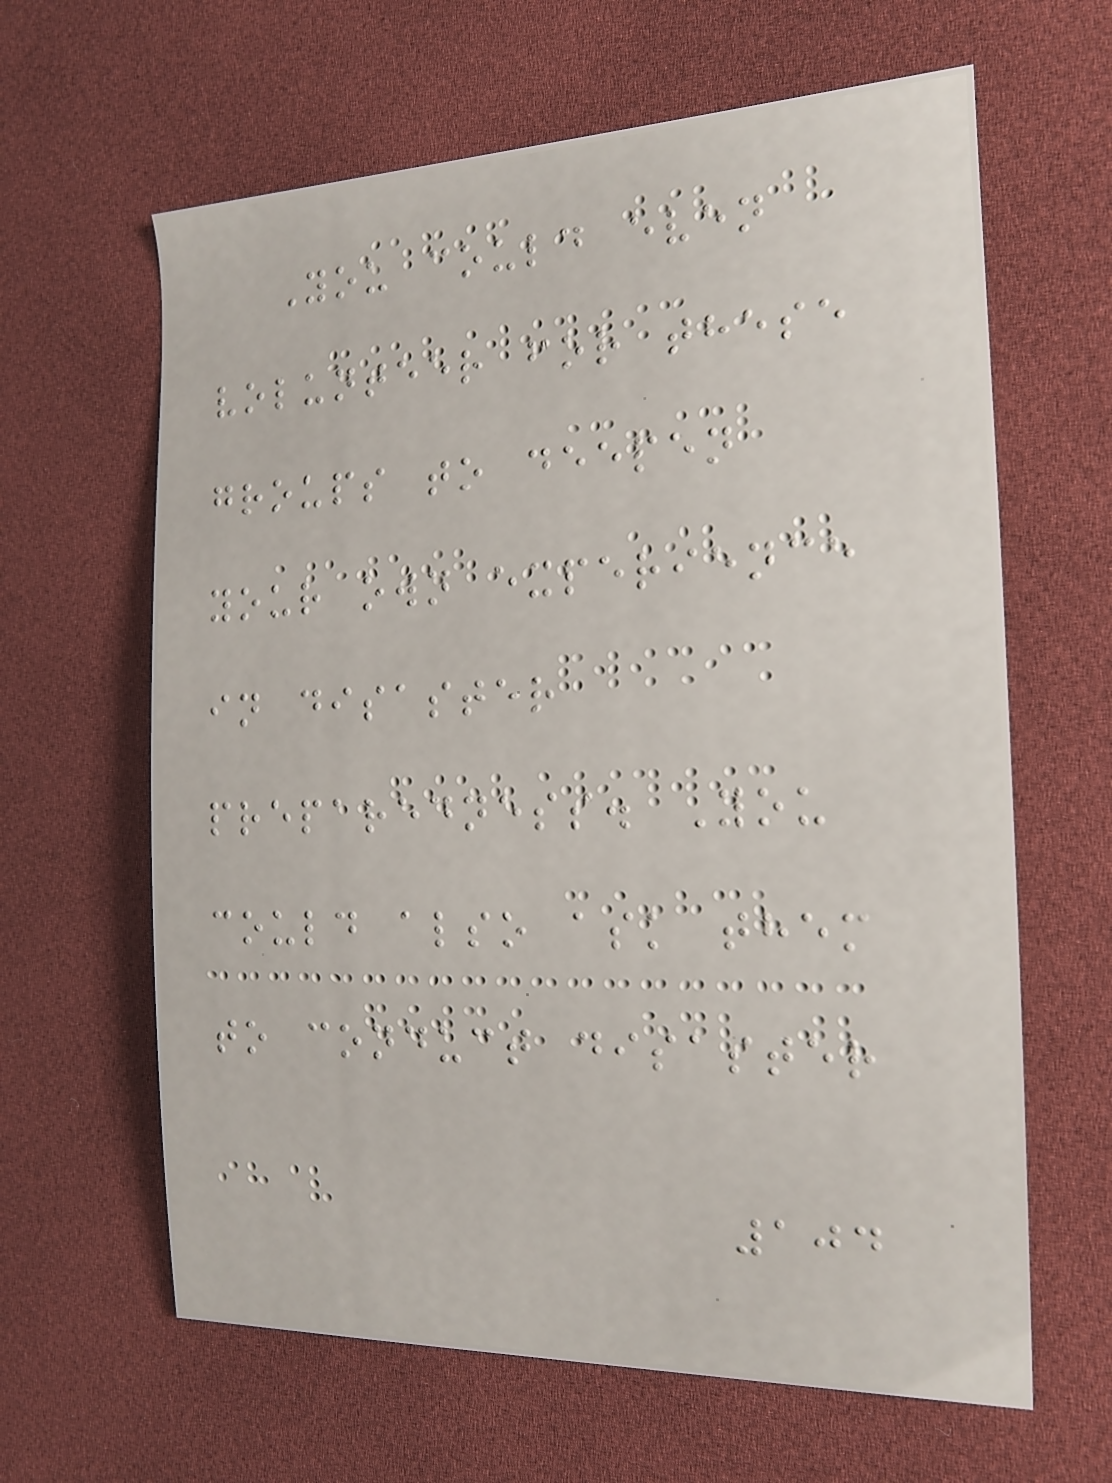You could even
volunteer for these
groups to deepen
your own experience
in disaster
preparedness. You
could also ask them
to conduct disaster
104
